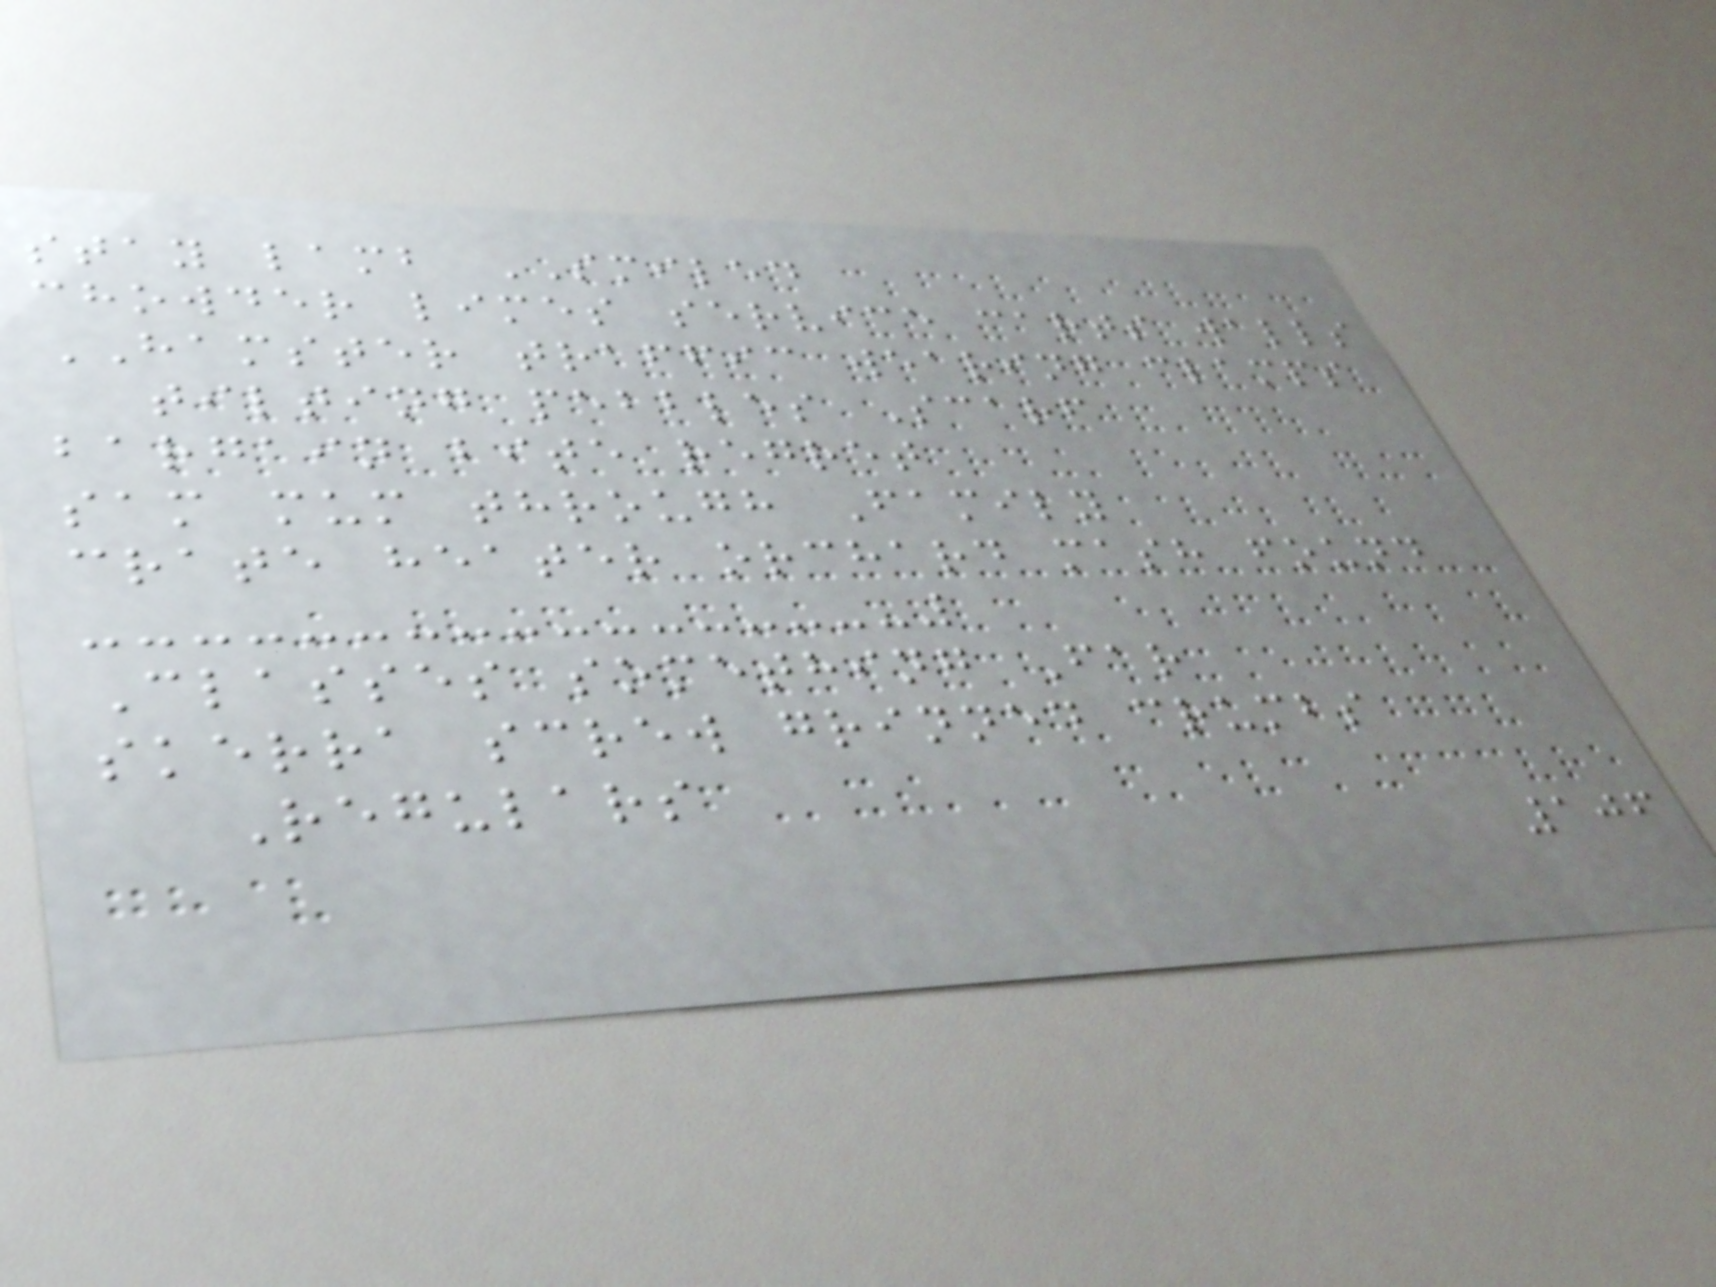stay lamb SMILED
chowder limes service carts walls
HAMSTER traffic wearing clamps
tilting pebbles Scarf
bargain bite regret
sam mum through Family
crate heater orchard mash found
Classes something Far
skerra screw grinned crumbs
Regulars
106
